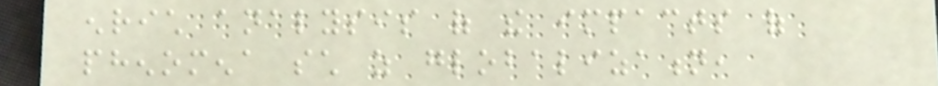enrich analysis of the impacts of
phenomena such as globalization,
